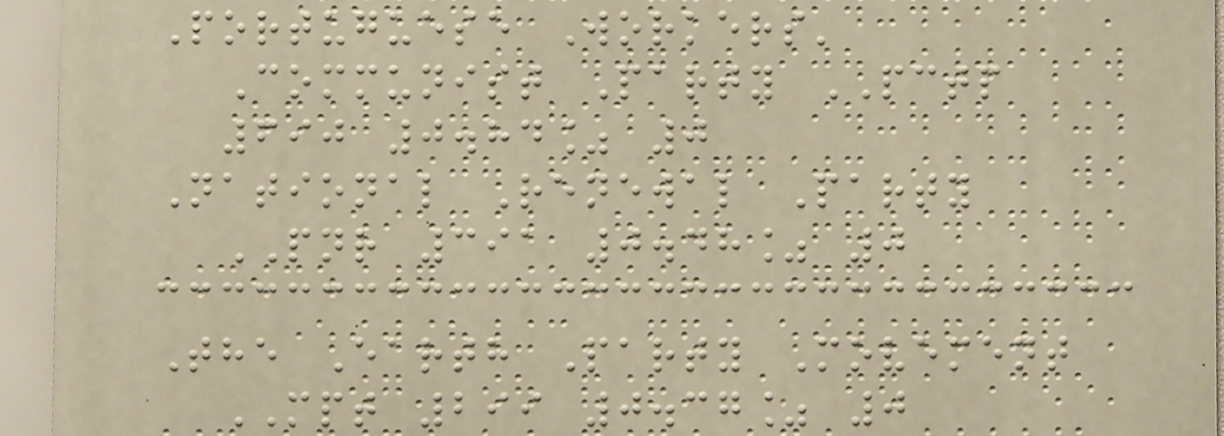Portuguese Workers'
Communist Party PCTP
690 0.84% 0
National Renewal Party
PNR 391 0.48% 0
The Earth Party Movement
MPT 299 0.37% 0
